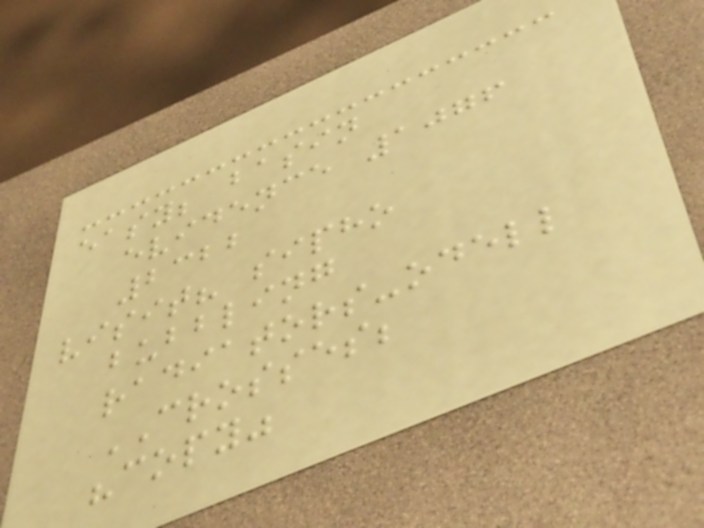easy; basin
evidence 1076
2322
visit? sipho
bubbling
radiators-odell
CROSSES;
"copy"
